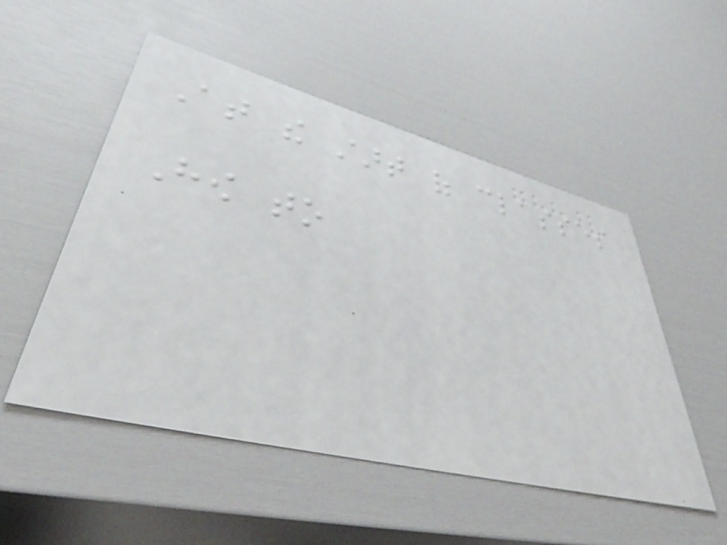At the start of classes
How to
